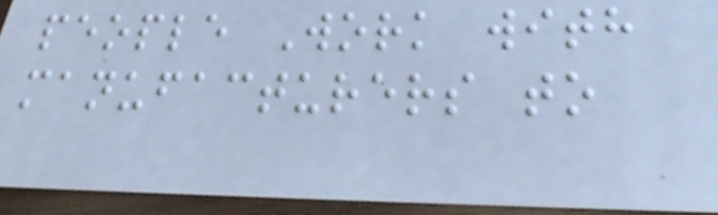people Work with
manufacturers to
